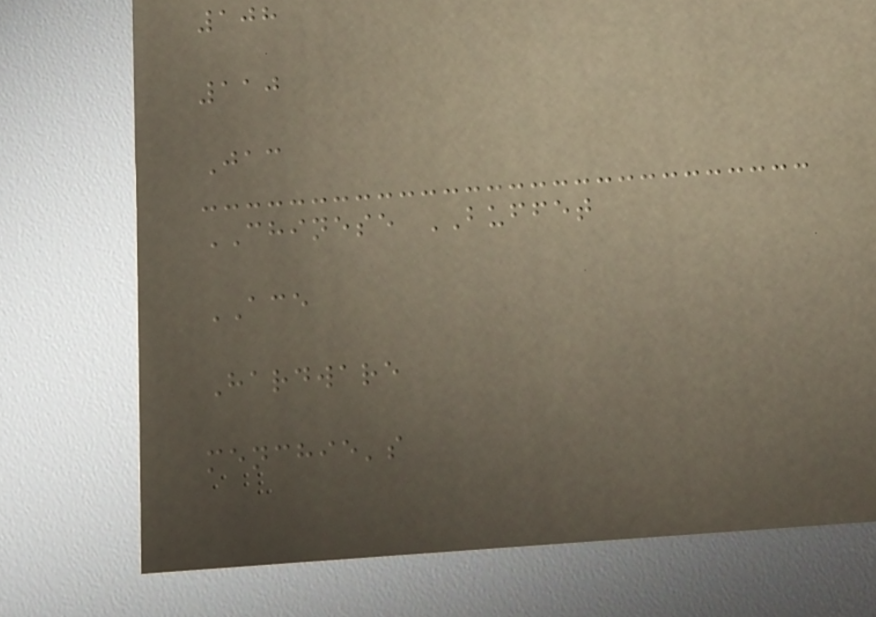108
110
Jac
CHINESE BUFFET
ACE
Hardware
menchie's
